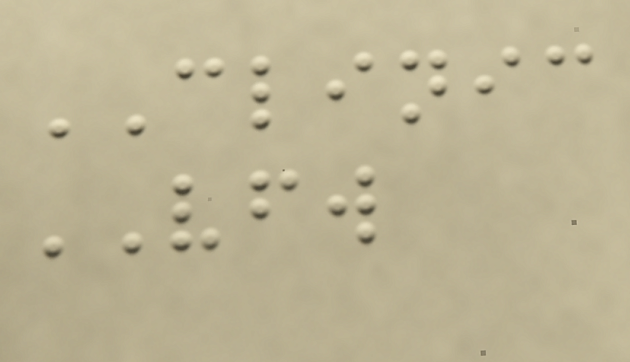CLINIC
VFW
